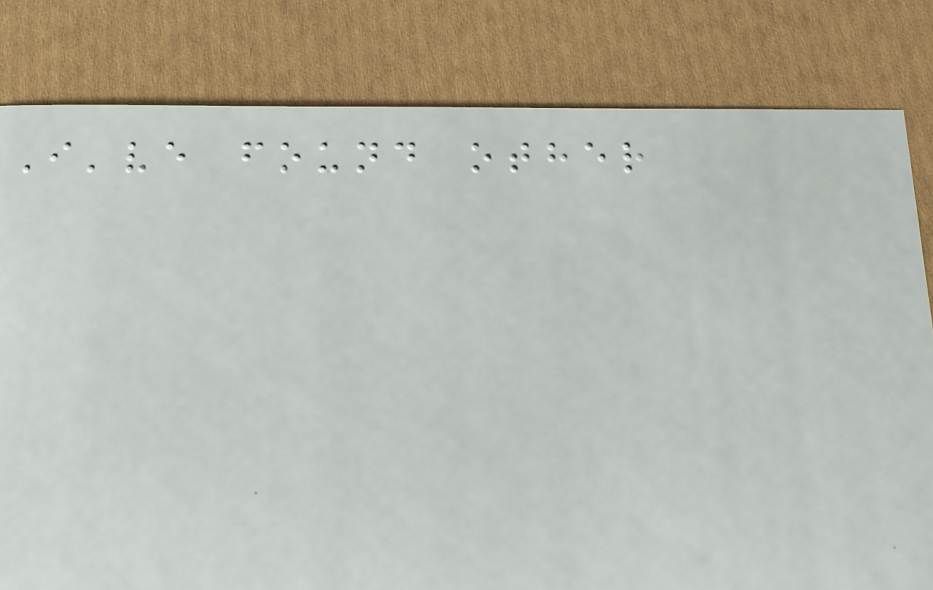I've found other
